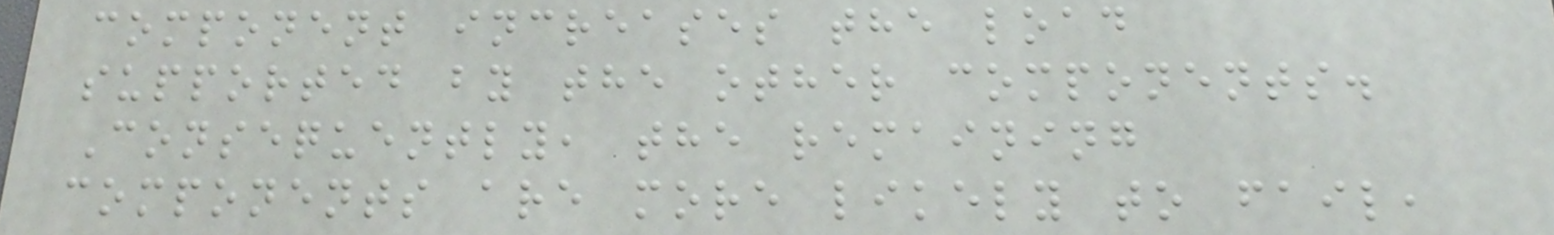component increases the load
supported by the other components.
Consequently, the remaining
components are more likely to fail,
